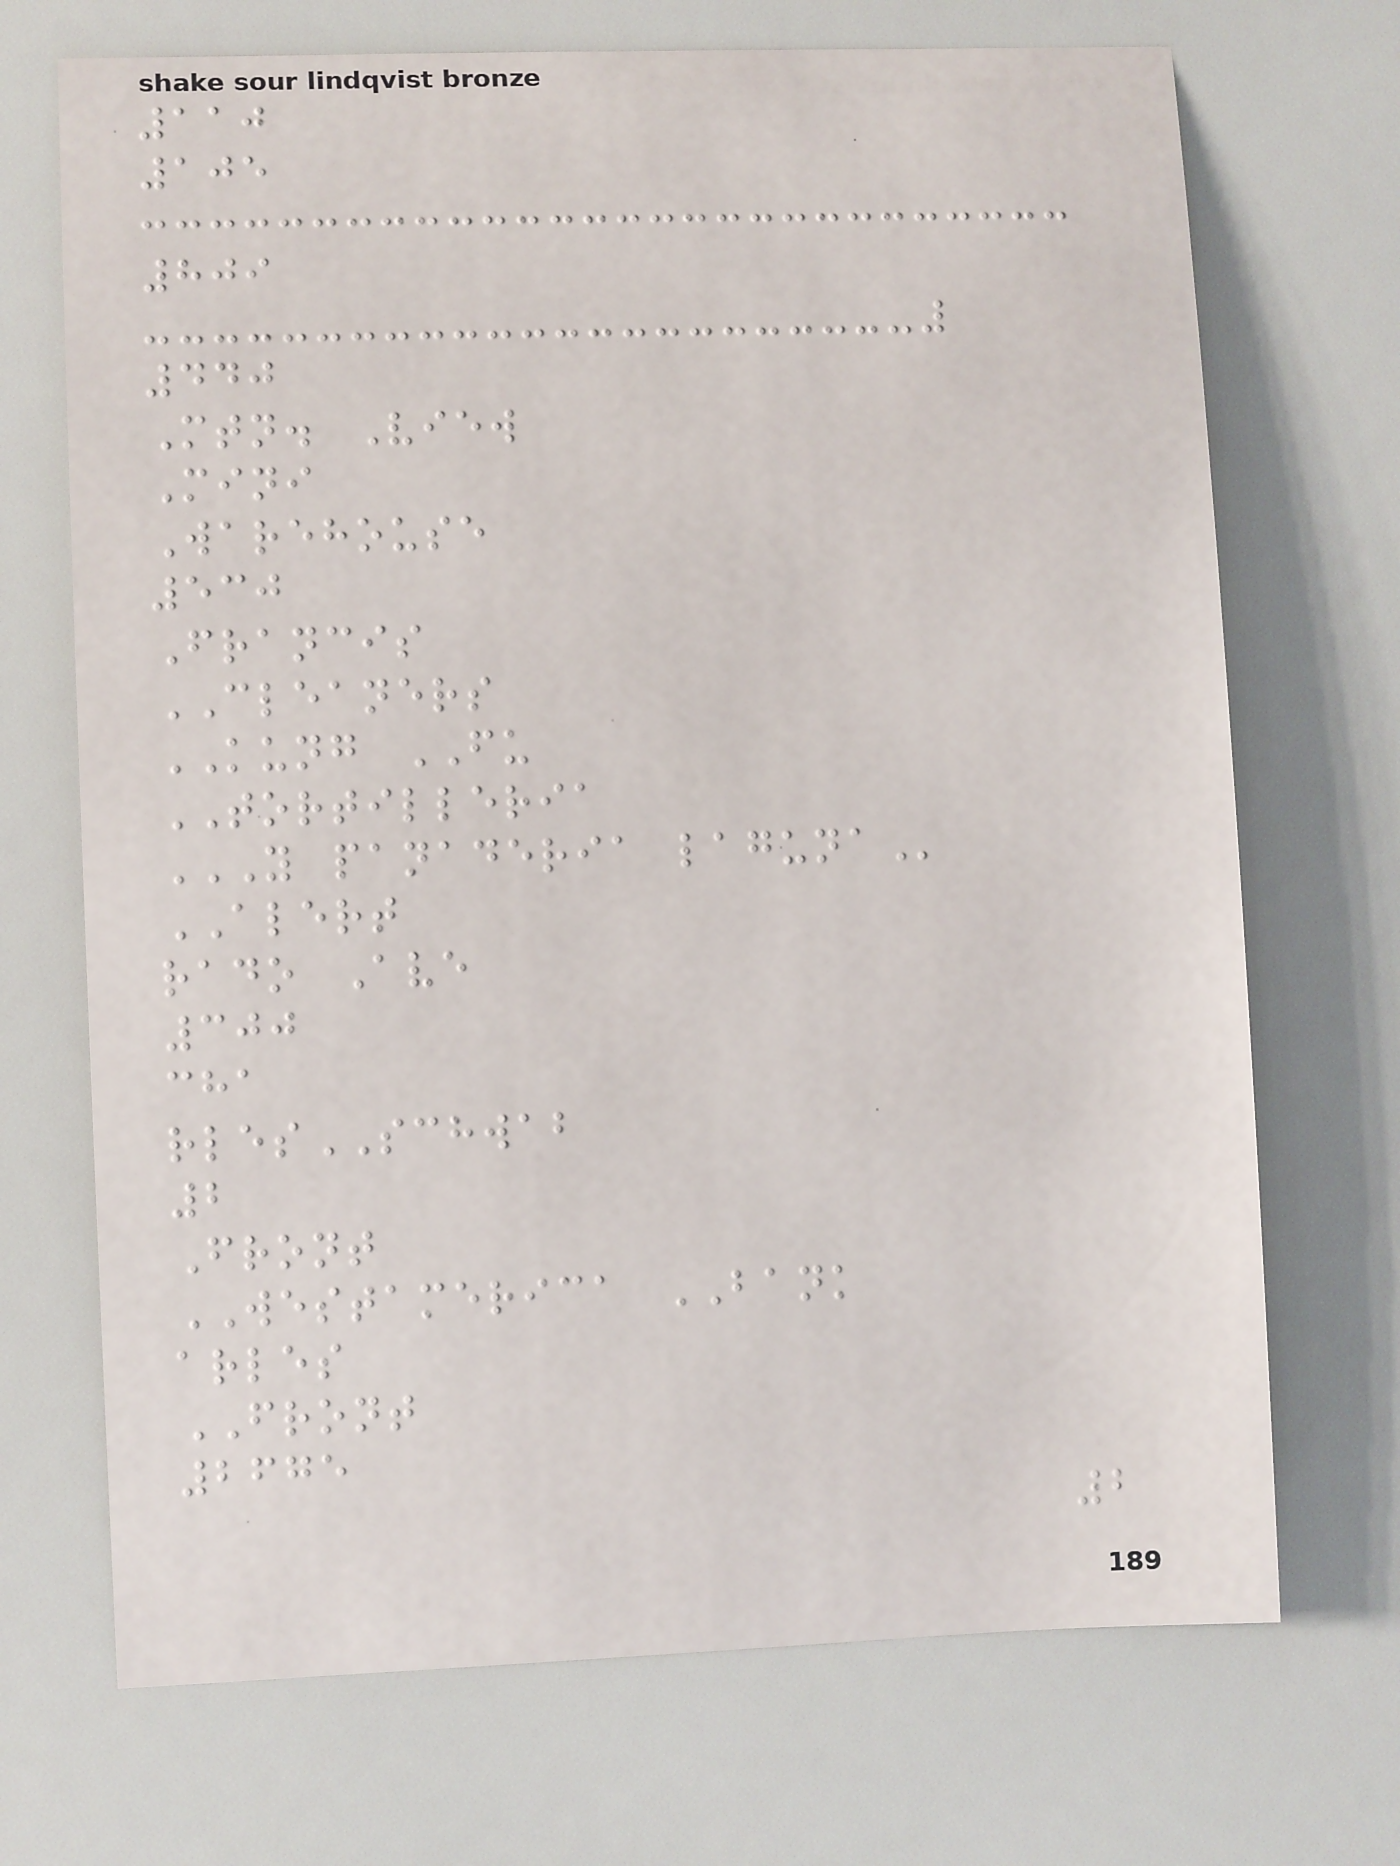110
105
809
440
Mtn. View
Mini
Warehouse
530
Francis
CLEANERS
KUNG FU
TORTILLERIA
Y PANADERIA LAGUNA
ALERT
rado Ave
300
cha
rlesSCHWAB
2
Front
WESTAMERICA BANK
arles
FRONT
2675
2
